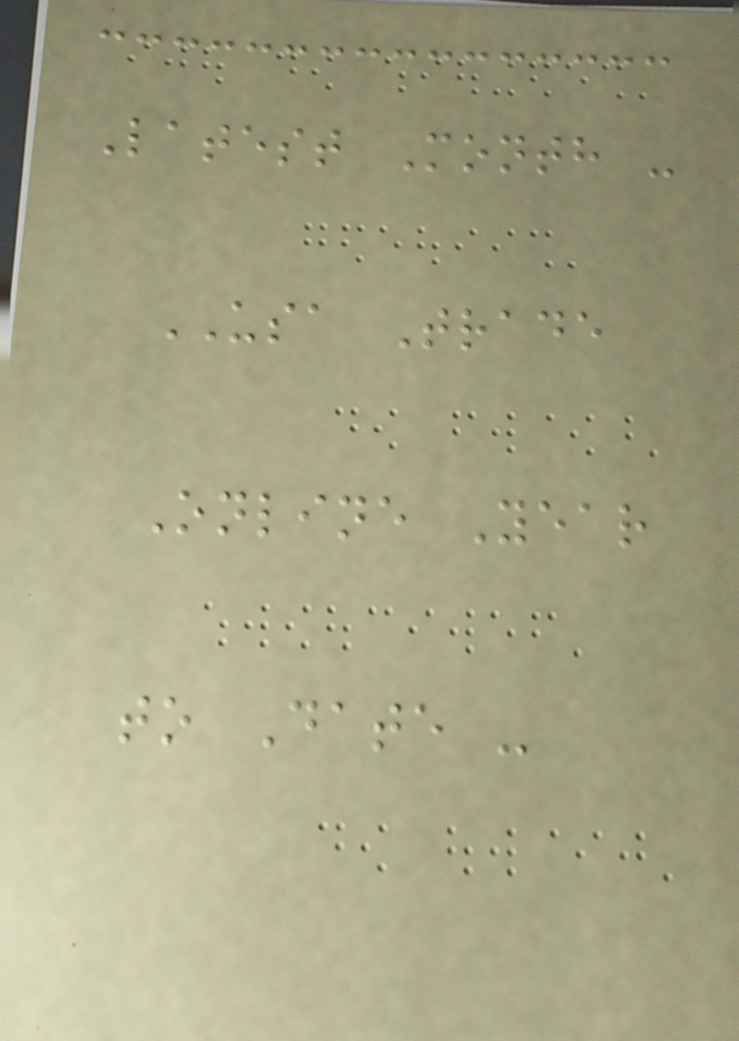Latest Month -
USA Trade
Online Year
to Date -
